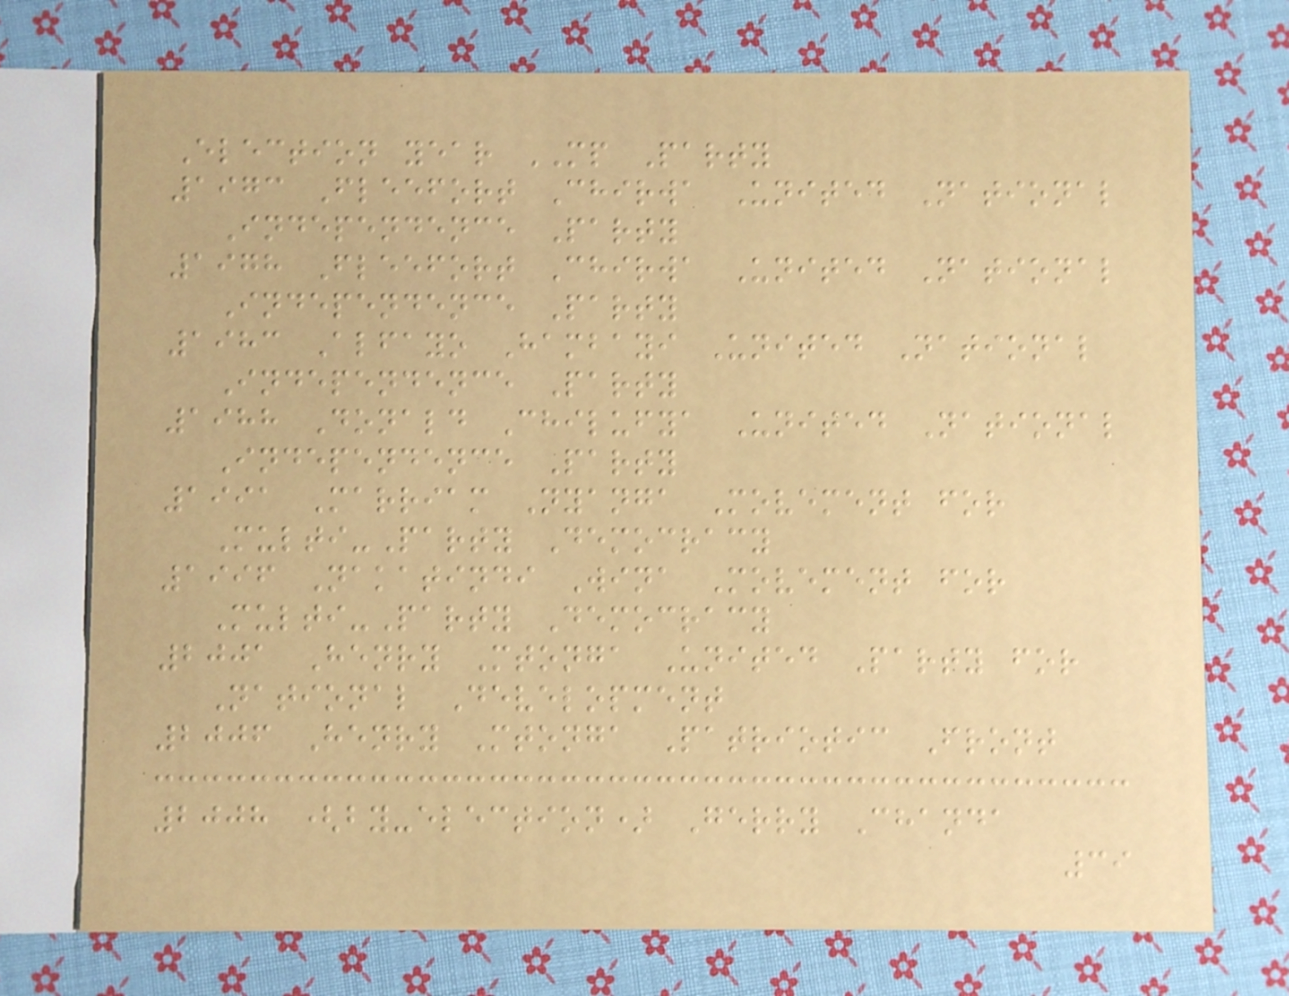Election year MP Party
1973 Fleefort Chirwa United National
Independence Party
1978 Fleefort Chirwa United National
Independence Party
1983 Alfayo Hambayi United National
Independence Party
1988 Donald Chilufya United National
Independence Party
1991 Marriam Nyanga Movement for
Multi-Party Democracy
1996 Nakatindi Wina Movement for
Multi-Party Democracy
2001 Henry Mtonga United Party for
National Development
2006 Henry Mtonga Patriotic Front
2008 (by-election) Gerry Chanda
39
